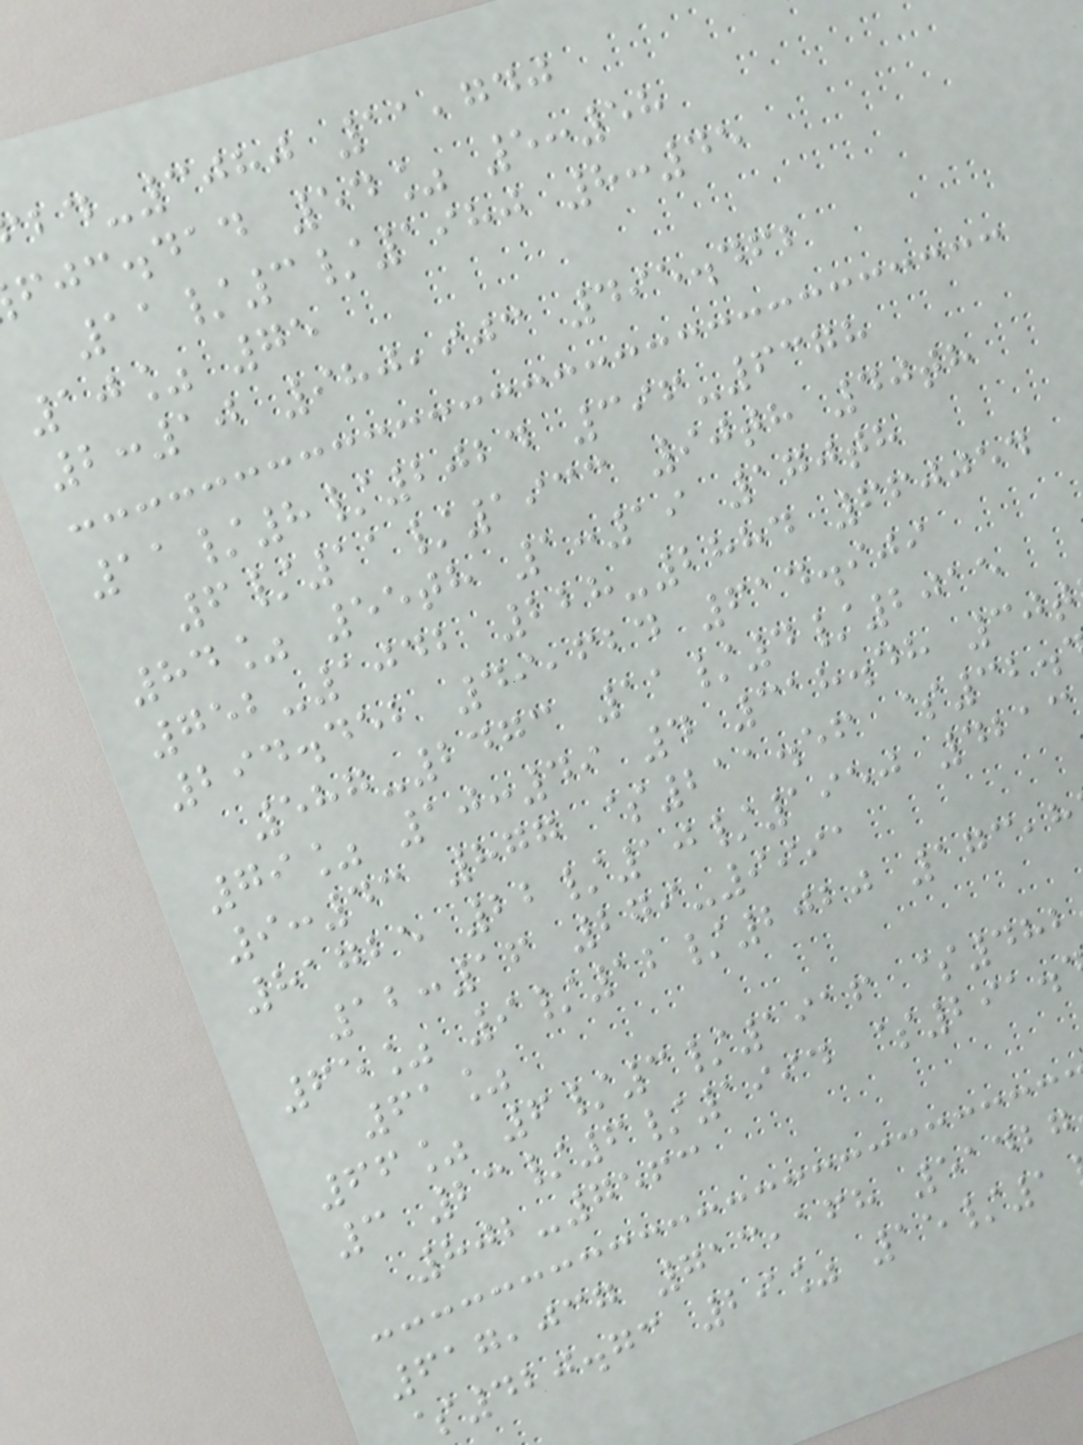-3080 11,740
fjc.dad 54% 5:58
11/3/1980 8:45
10% 75
2:10 980,903 495.462
11/8/2024 396-6378
6/11/1933 90th 40th
84% 55th 1:19 170th
752-1042 228-2884 660054
294.452 49,624 614.909
587-2473 11/4/2015
79% 10:49 4 318.48 30t
9:43 877 $211.56 $32.
81725 22/10/1950 4213
12:16 279-9991
65% 9/12/2020 173,8
61%
66% 6/3/1916 $482
3 23/6/1994 $291.
802-7563
617,037 713,168 51427
420.73 29% 15/1
